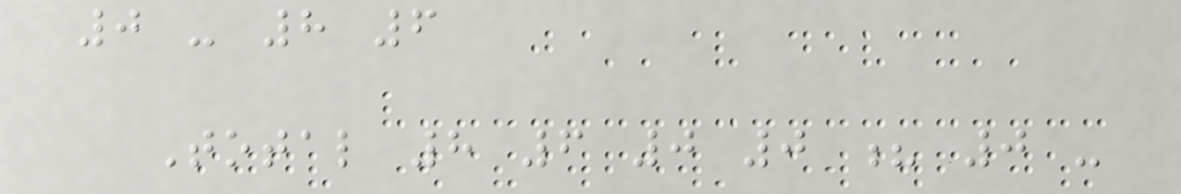0 - 8 6
Total 8 6 0 0 ? 0 -
